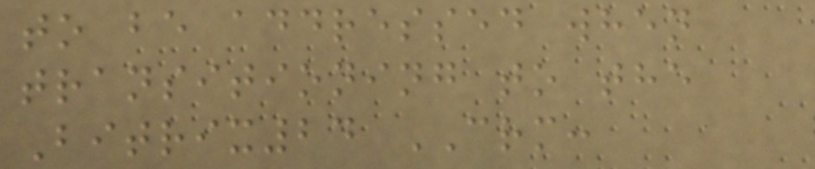to be addressed when
transitioning to the
Bitrix24 CRM:
